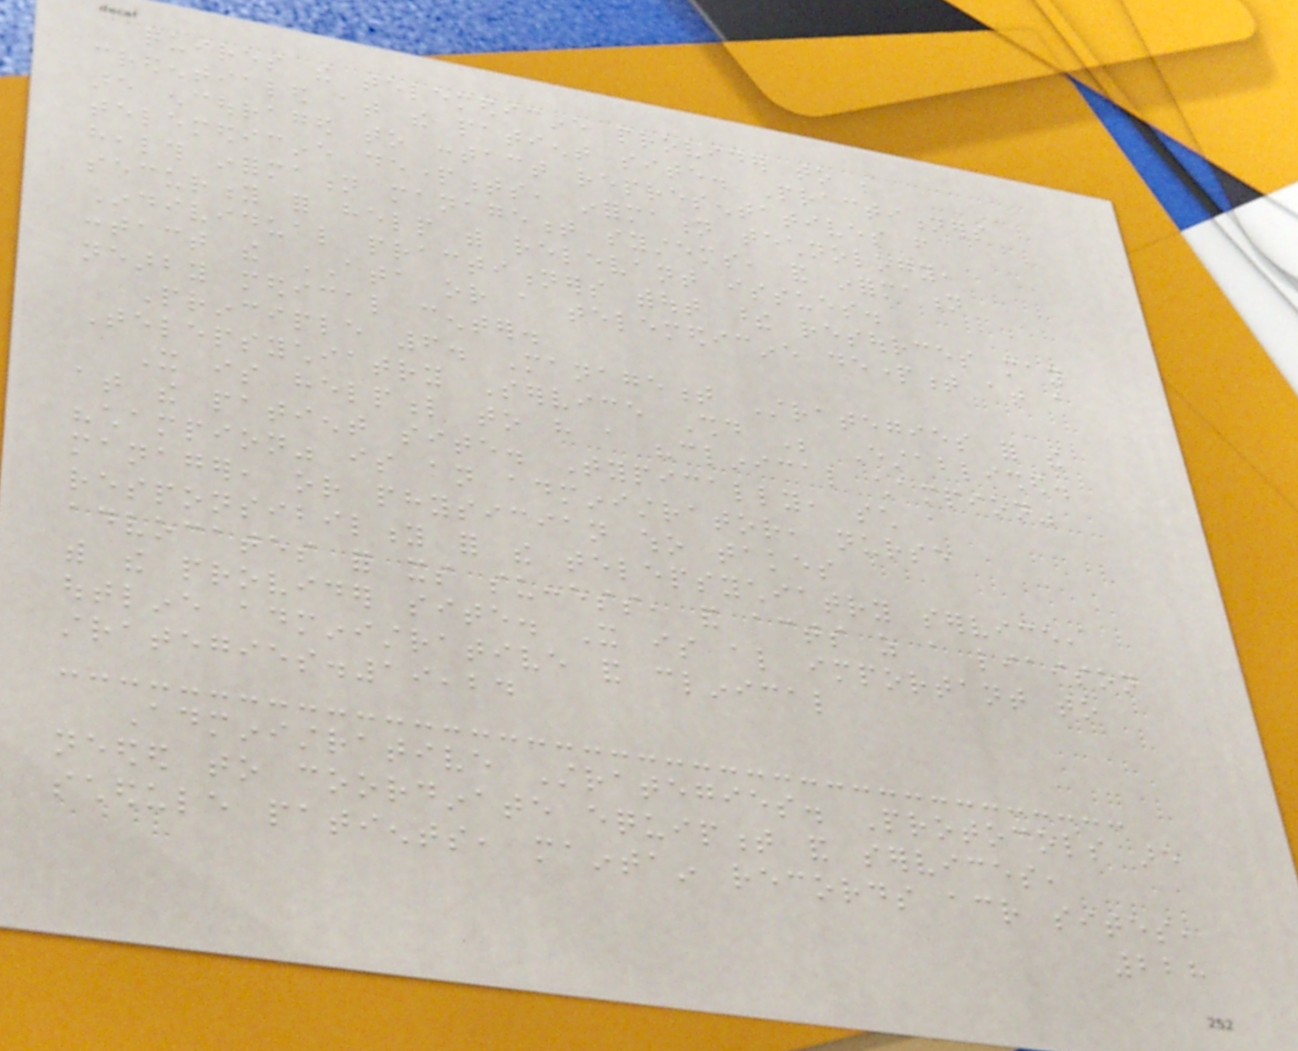quires the telemedicine provider to be
credentialed at the patient site. Practitioners
are encouraged to contact representatives from
telemedicine departments, information technology,
health information management systems, and information
security for help with relevant issues.
Individual practitioners without these resources may
contact the ATA or a telemedicine department at a
nearby medical center.
Principle 6. Management Strategies for the
Telepsychiatry Service Should Be Established.
It is helpful to have a "clinical champion"
at the patient site. Typically, such a
"champion" is an administrator, nurse
manager, or physician who takes
responsibility for the telepsychiatry service,
advocates for its success, and acts as a liaison
with the provider site. It is also important to
outline administrative and clinical
strategies.19,24
Administrative Strategies. Protocols are
needed to coordinate equipment and services,
schedule patients, maintain records across sites,
228
